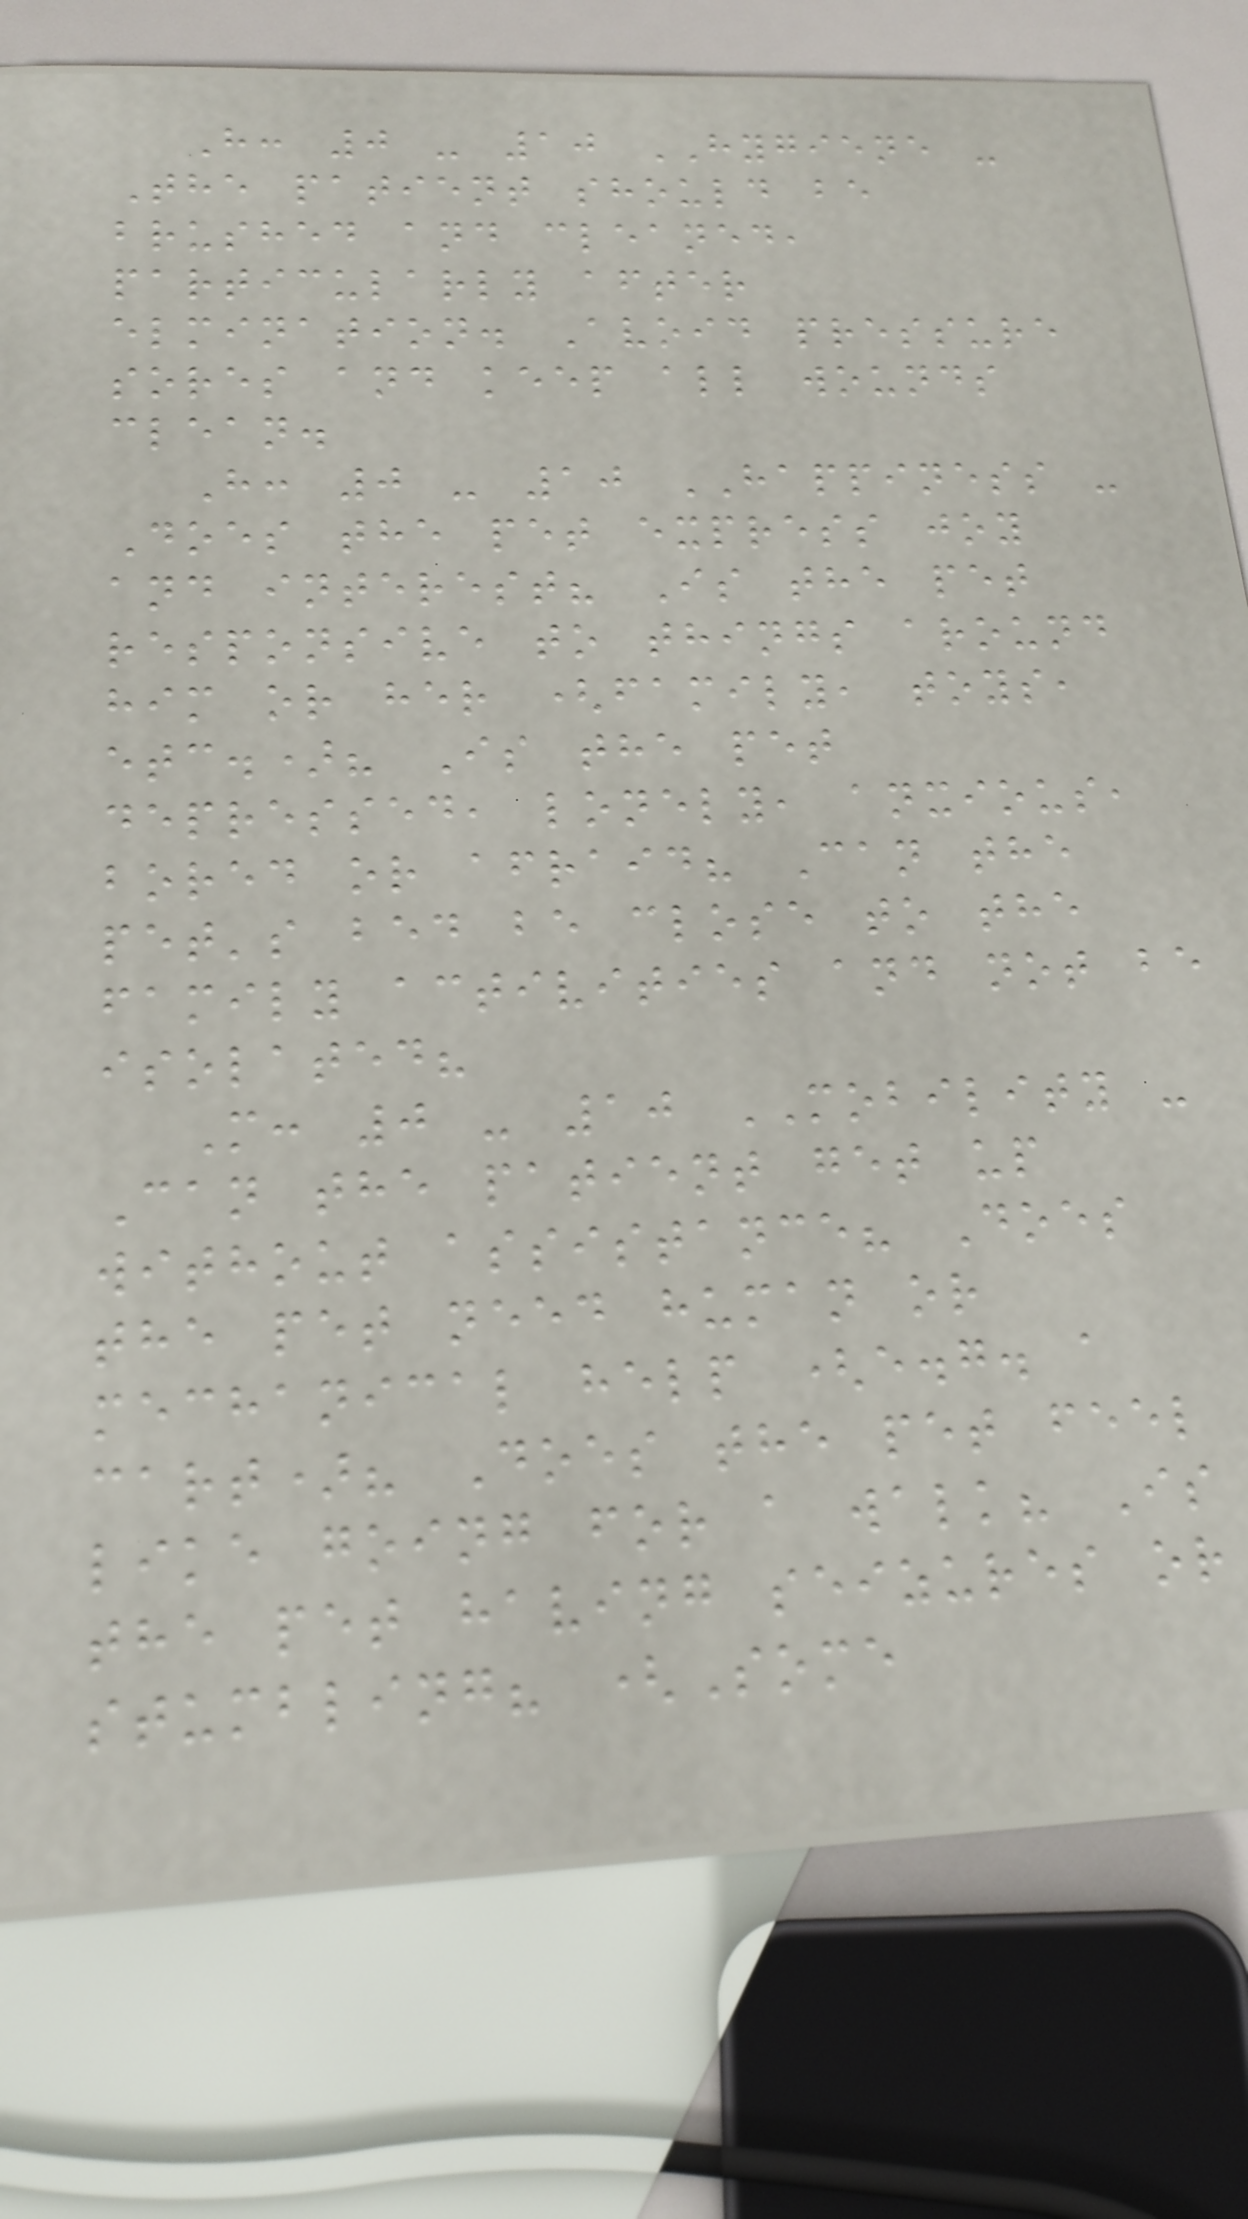H: 0 - 10 HYGIENE -
The patient should be
brushed and cleaned,
particularly after
elmination. Avoid pressure
sores and keep all wounds
clean.
H: 0 - 10 HAPPINESS -
Does the pet express joy
and interest? Is the pet
responsive to things around
him or her (family, toys,
etc.)? Is the pet
depressed, lonely, anxious,
bored or afraid? Can the
pet's bed be close to the
family activities and not be
isolated?
M: 0 - 10 MOBILITY -
Can the patient get up
without assistance? Does
the pet need human or
mechanical help (e.g. a
cart)? Does the pet feel
like going for a walk? Is
the pet having seizures or
stumbling? (Some
